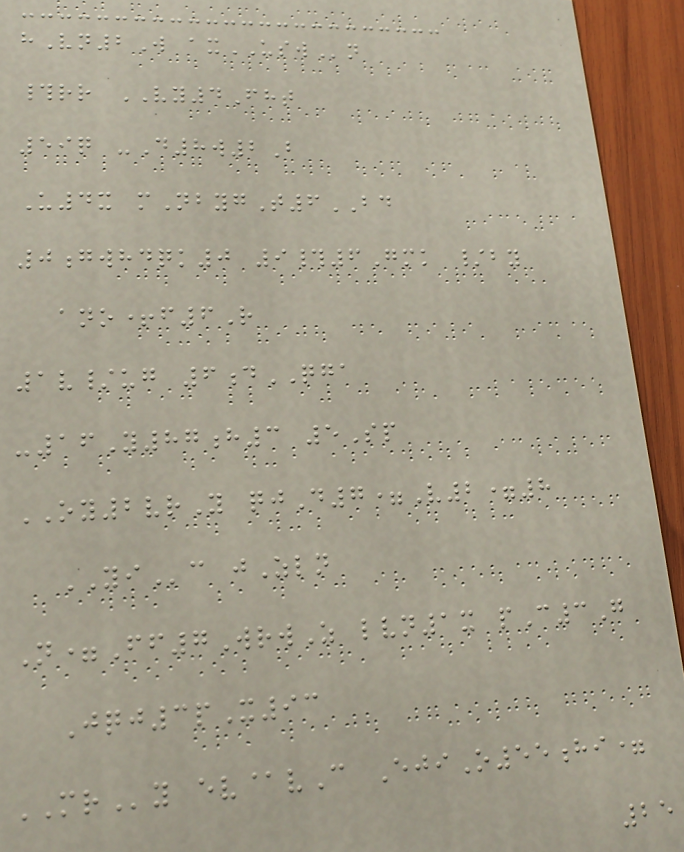hVn2W axUSWn
#rr VY4Fht
59q -D8w2B
U4x mNbygT6BD
0gwhdqk0 9#6Gmk /by
ano+f6R
1v/ug 6dQGA
-16Y87h3 5Sp
OY2vrY qjD7=V2=8
YIc jZln
N=Ff7WrwZ lvn1x pC3G
Jqj3pX93
MRy ev@vC EjiO55hi=
25
